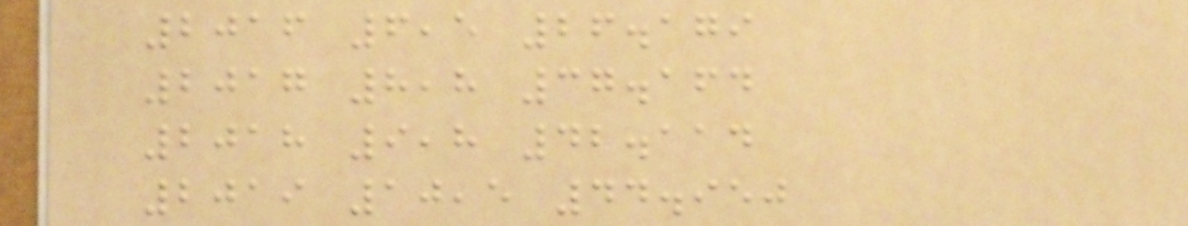2016 6,5 26.179
2017 8,8 37.164
2018 9,8 42.114
2019 10,5 44.950
